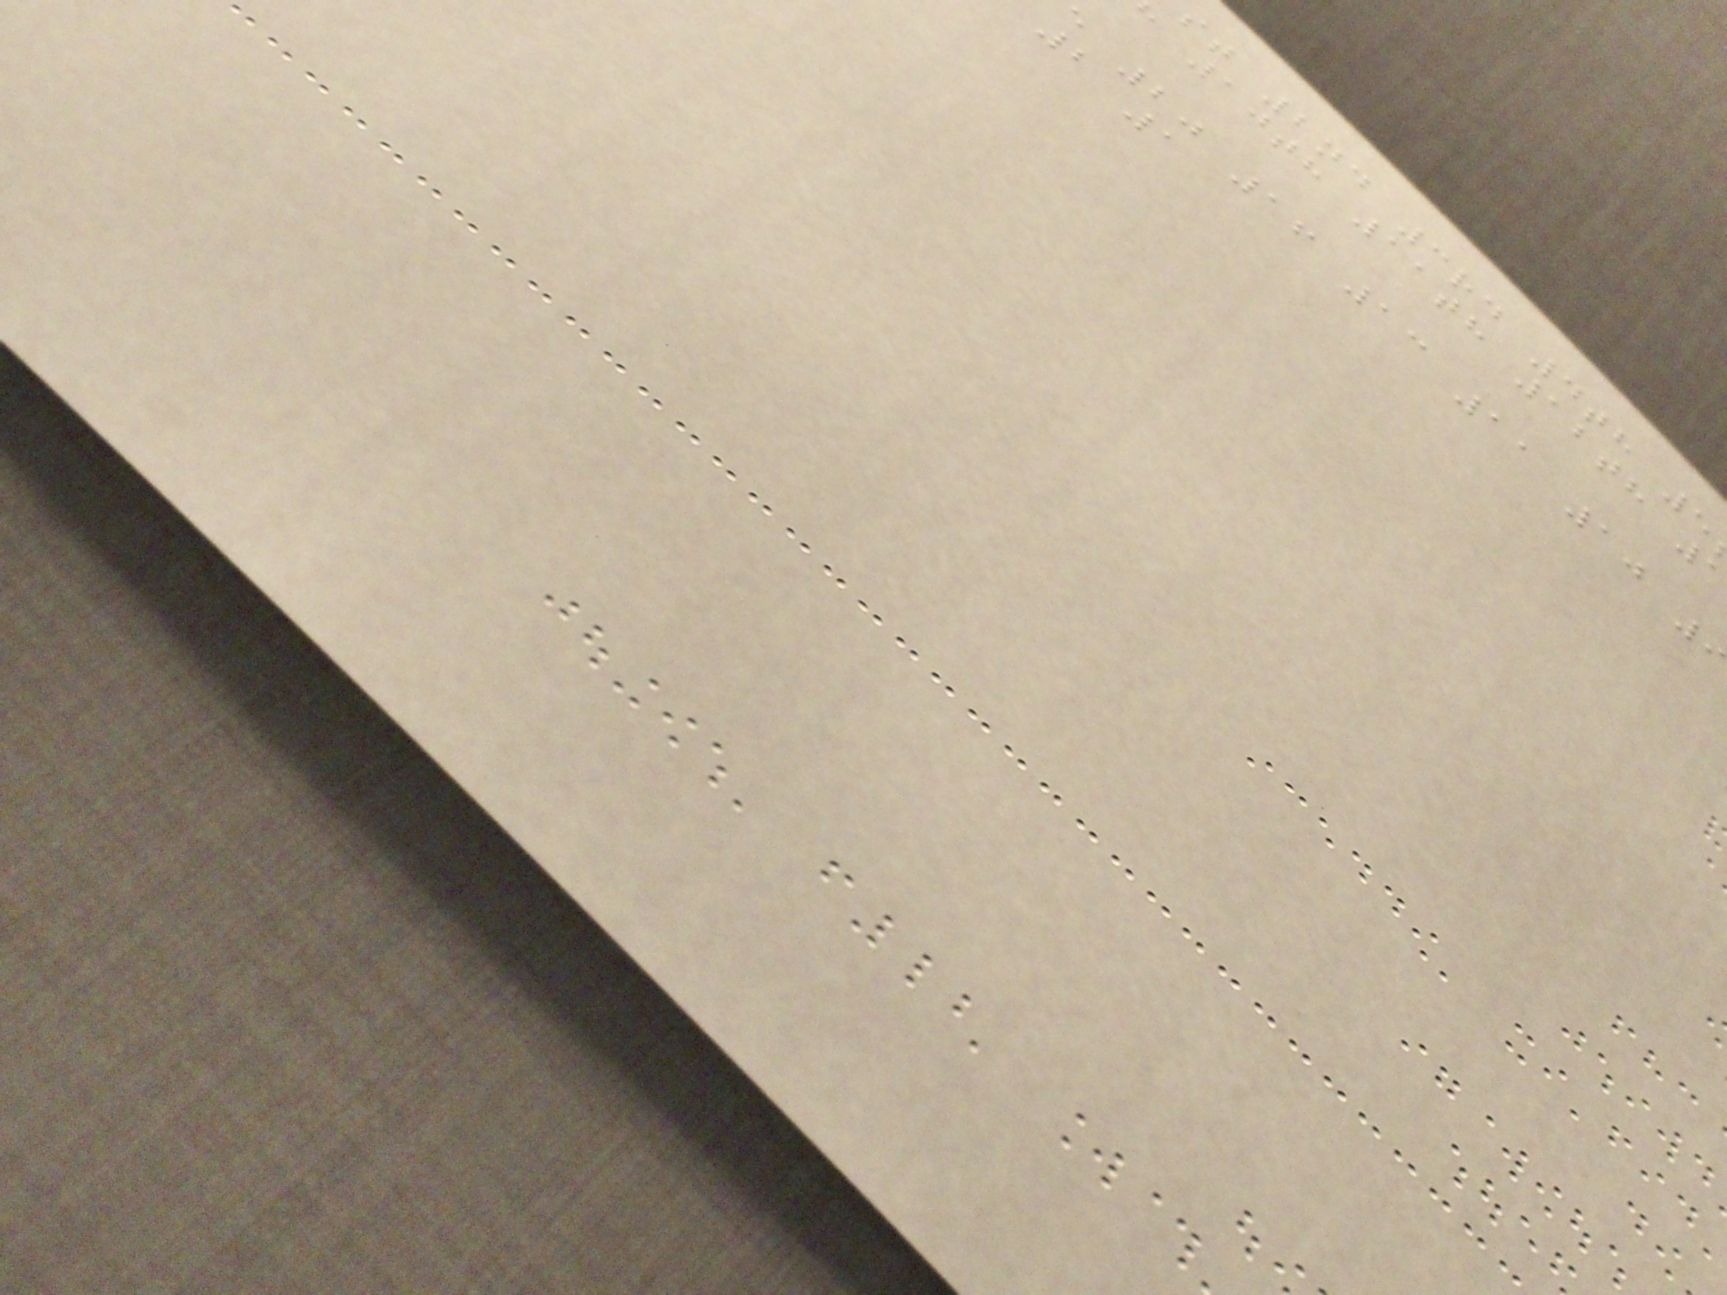st 2nd 3rd 4th 5
10th 11th 12th
e 20 16 13 11 10
2 1
